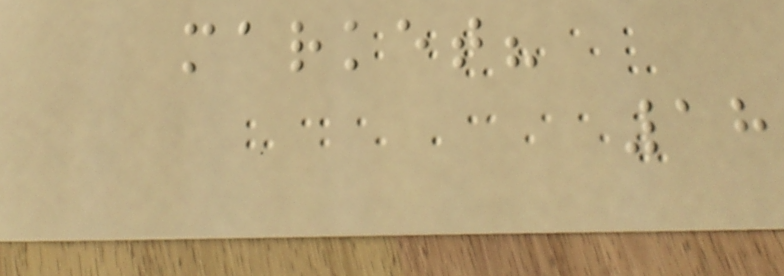market?
18
